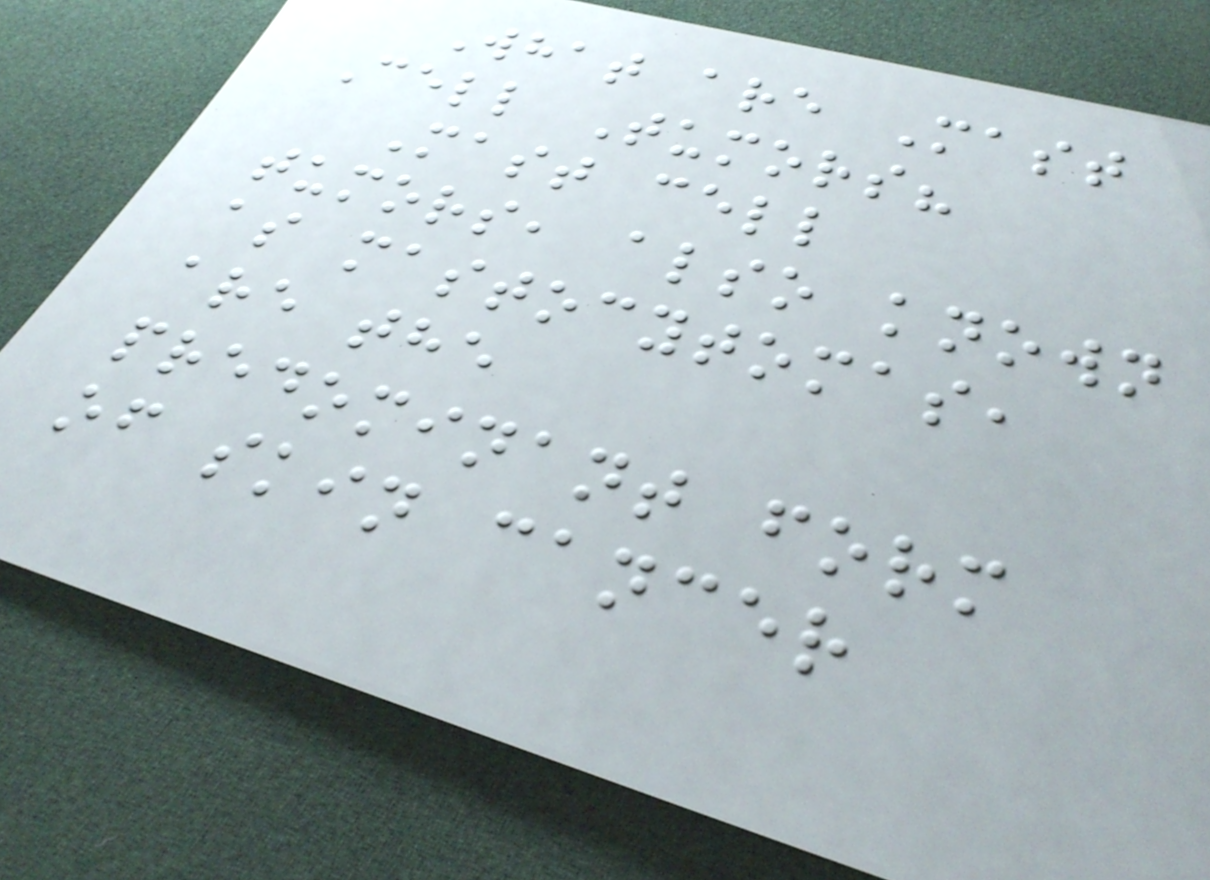What are Mast
Cell Tumors?
Mast cell
tumors, also known
as mastocytomas,
are the
predominant form
of skin cancer
